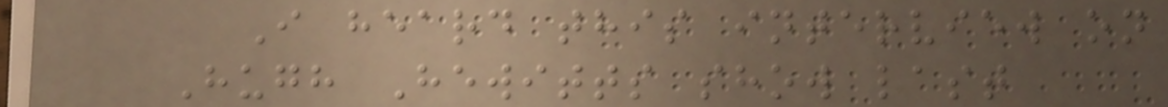I heard this interview on
Hugh Hewitts show last
